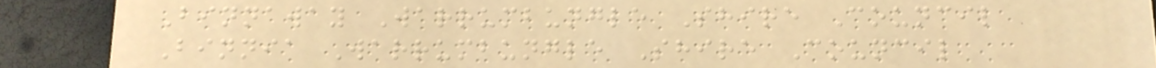Binnaway Warrumbungle Shire Council
Binnia Warrumbungle Shire Council
